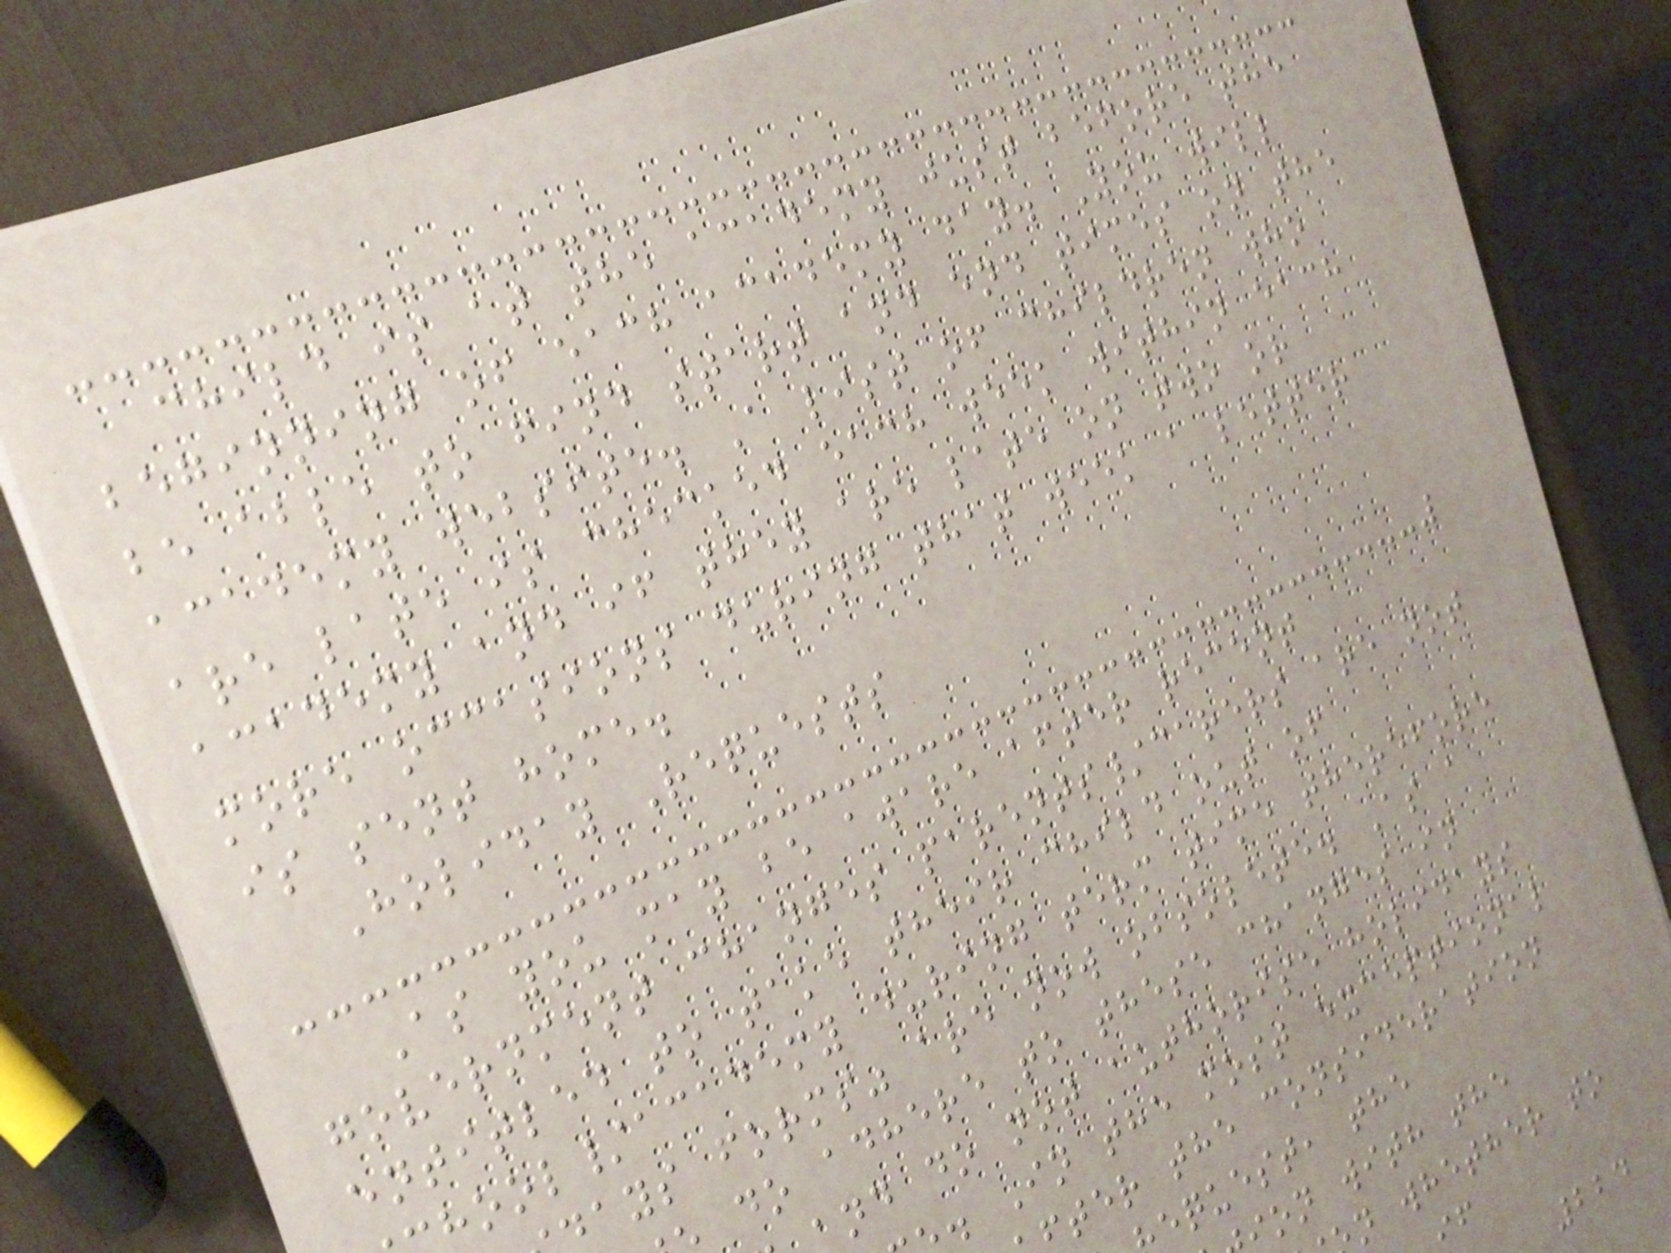child is at the academy just before the
beginning of each academy day. You will
be able to find start and end times on the
academy website. A list of children who
are late is checked each week within each
academy and if they are late on two or
more occasions during that week a letter
is sent home.
Holiday Requests
As you may be aware after recent
government changes parents/carers are not
entitled to take their child out of
hool/academy during term time therefore
ays forms" are now obsolete. As a
do adhere to these changes in
nd do not authorise holidays
. In the most exceptional
ter the consideration
equest, the
ion with the
n whether to
224
